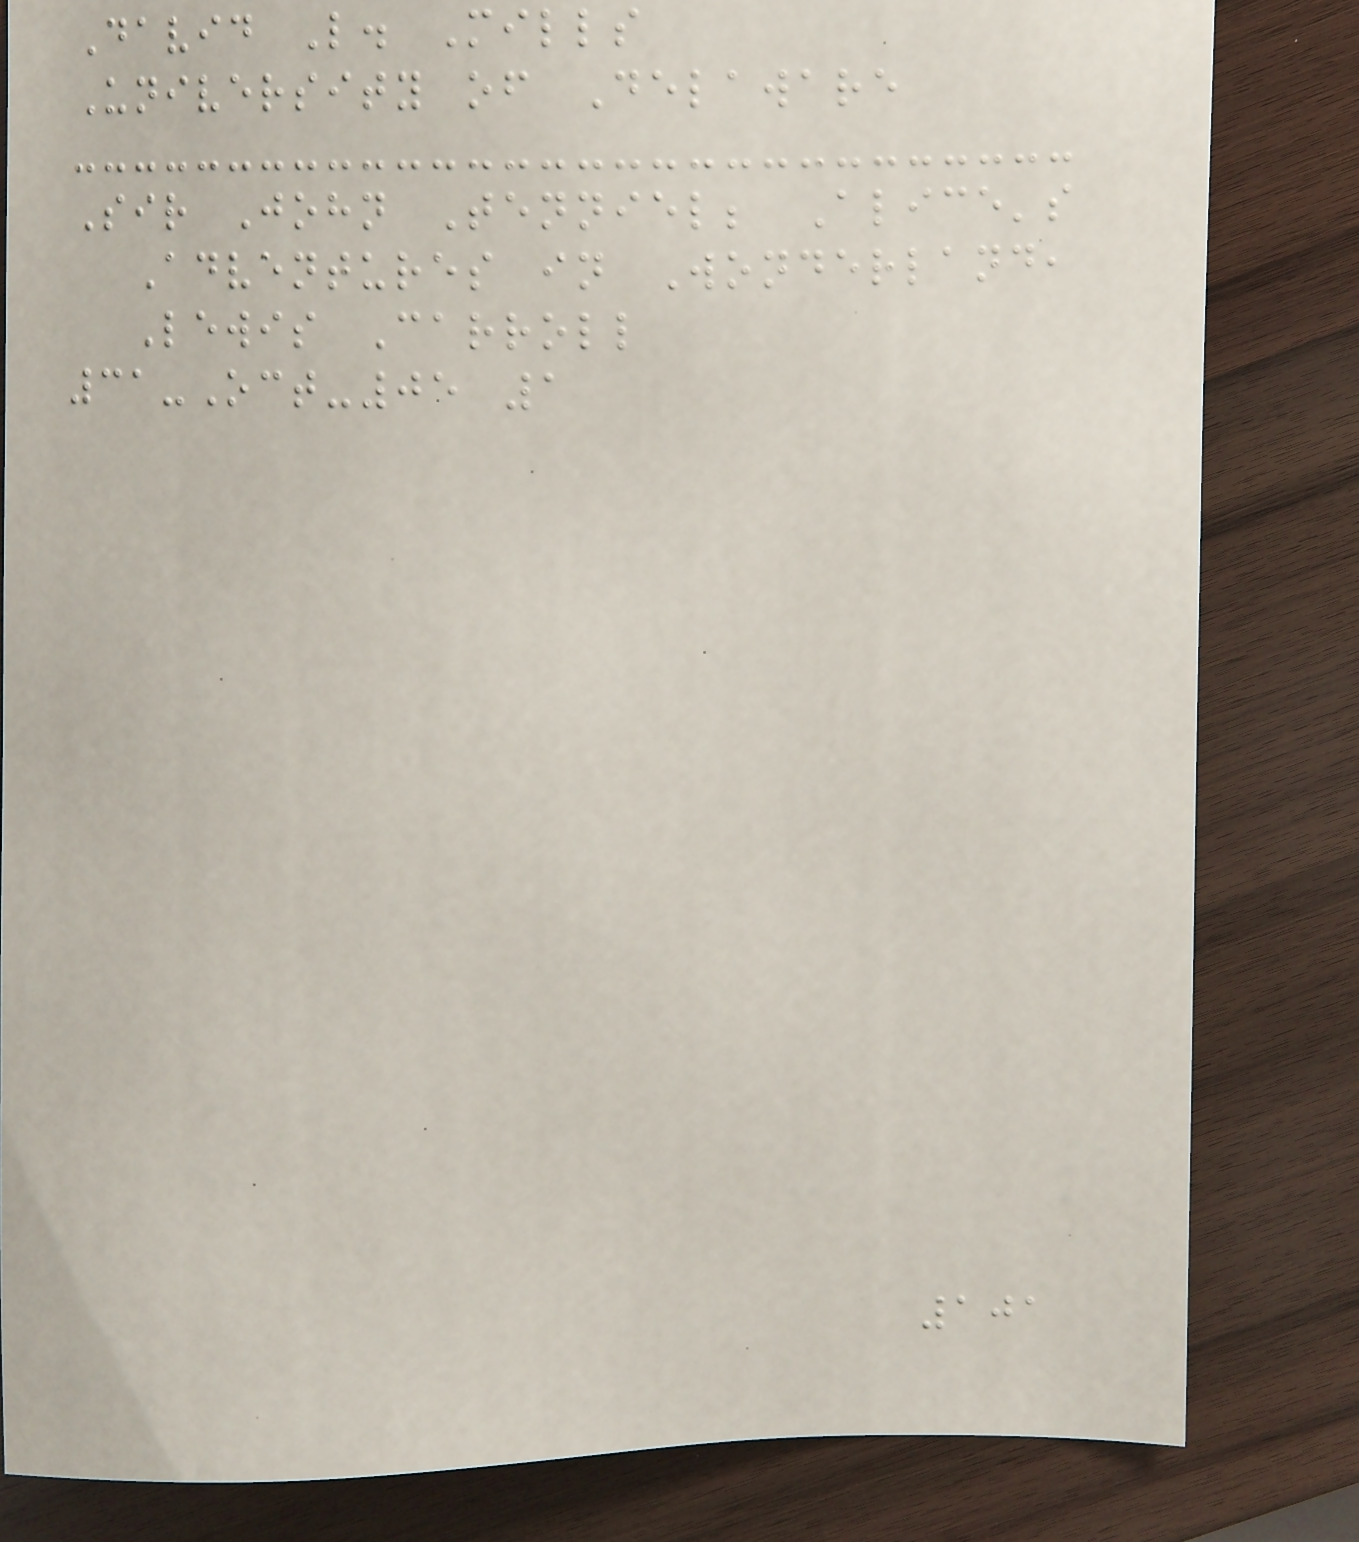David L. Mills
University of Delaware
Sir John Tenniel; Alice's
Adventures in Wonderland,
Lewis Carroll
31-Oct-05 1
101
